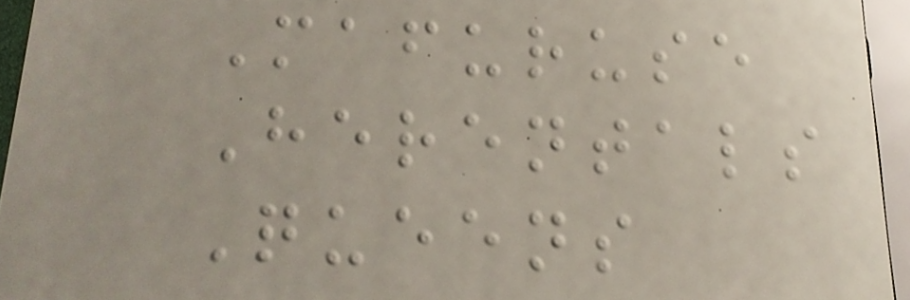Mafuruse
Herentals
Queens
